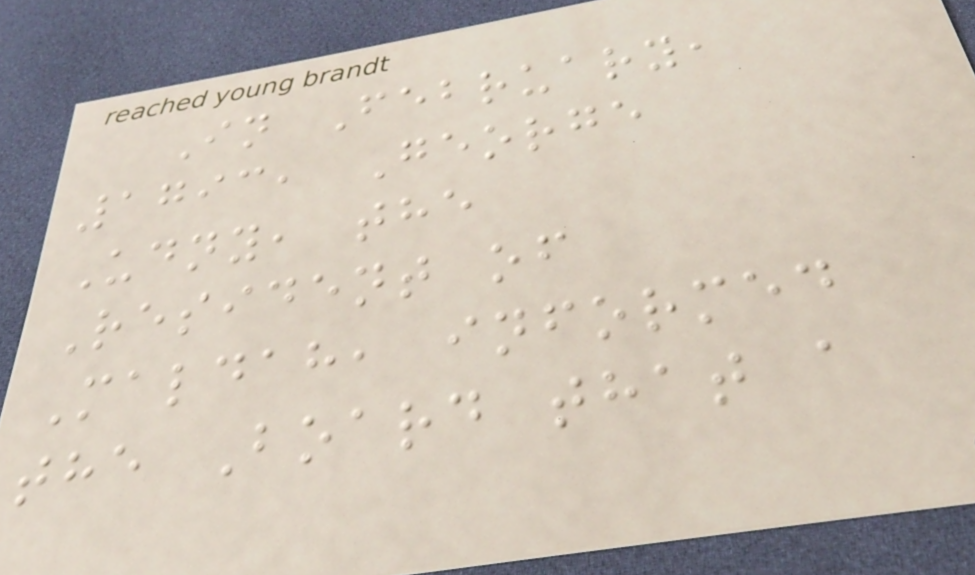In February,
1793, George
Udny, the
Resident of
Maldah, informed
the Board that a
